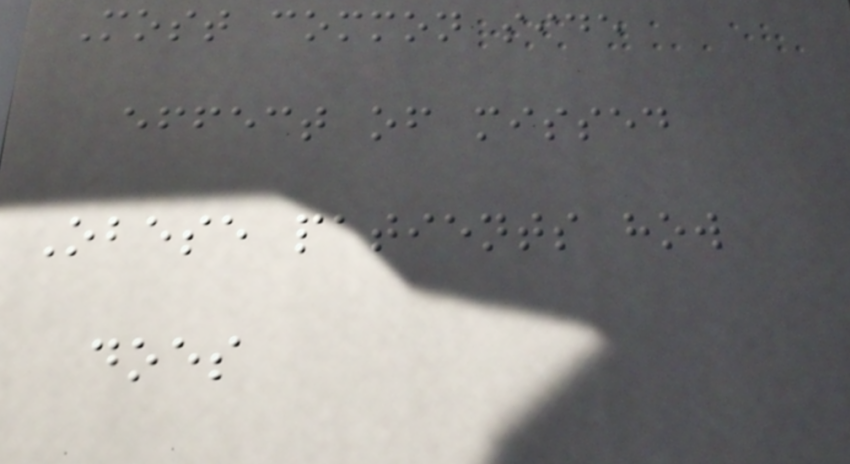Most common side
effect of missed
Obese patients how
does
